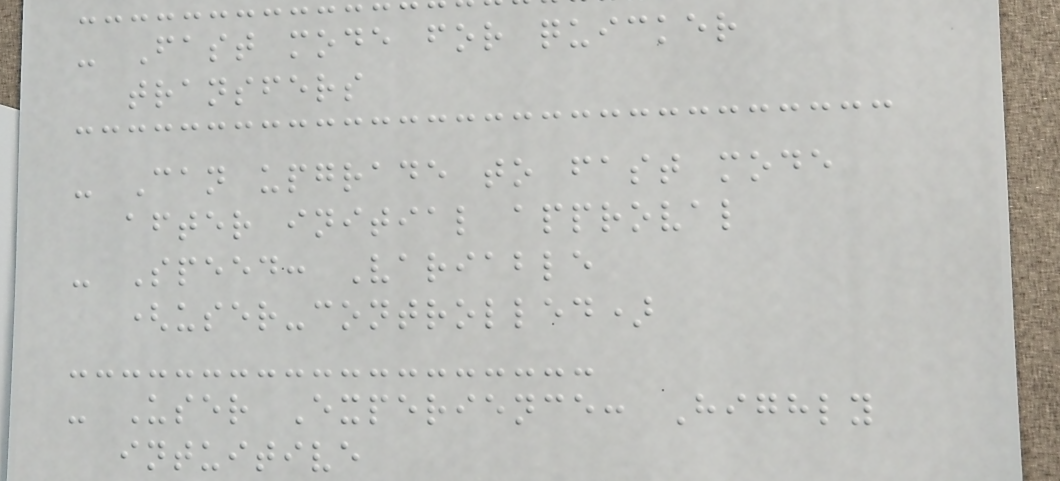- Fast mode for quicker
transfers
- Can upgrade to fast mode
after initial approval
- Speed: Variable
(user-controlled)
- User Experience: Highly
intuitive
